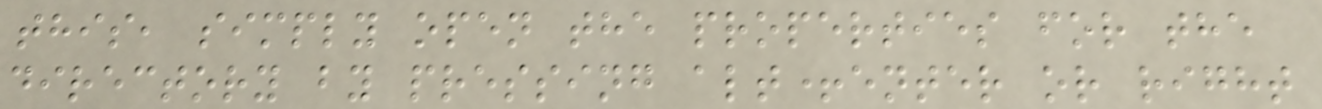this, simply open the properties for the
directory by pressing alt+enter or right
